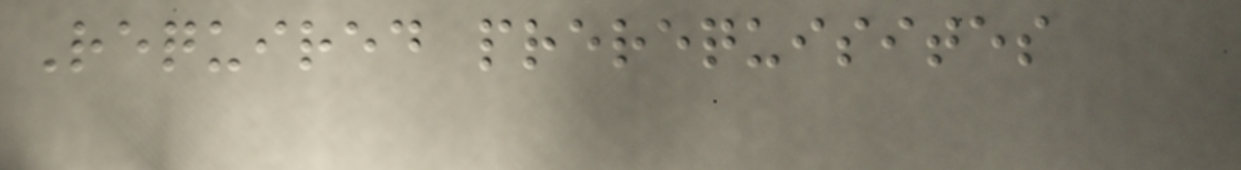Required prerequisites
